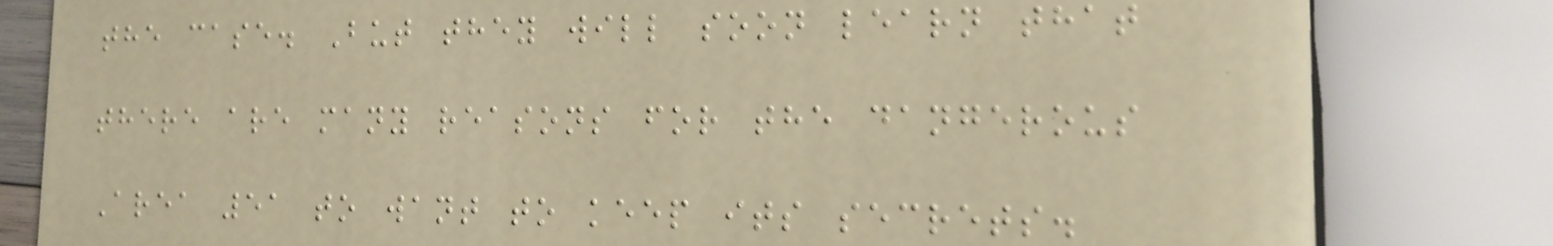the case. But they will soon learn that
there are many reasons for the dangerous
Area 51 to want to keep its secrets.
